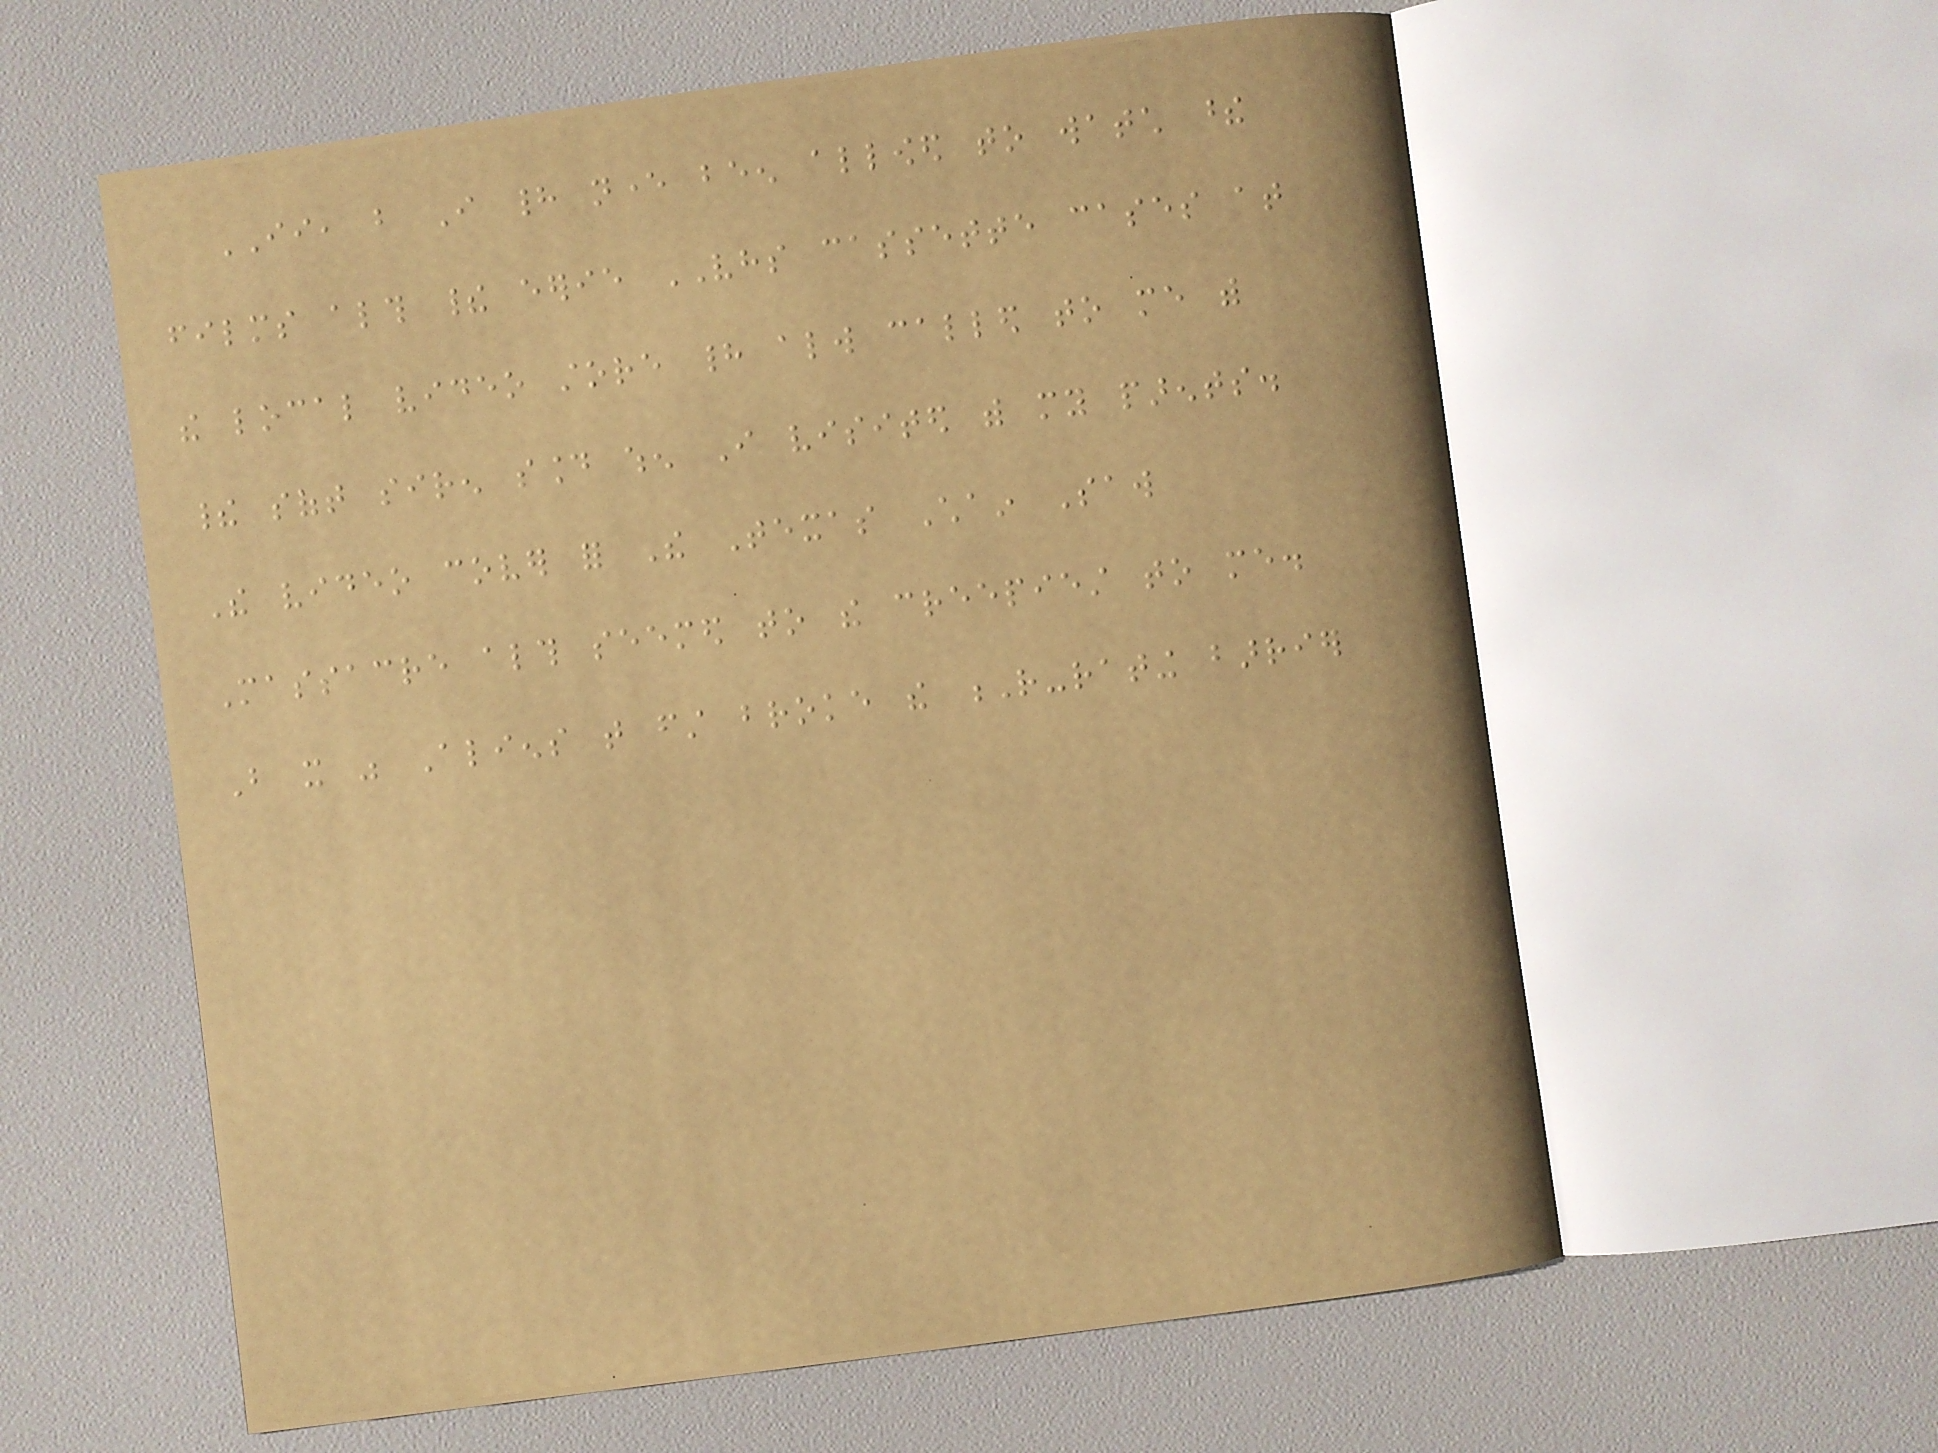II, but I had never been allowed to watch these
films although their eerie VHS cassette cases at
the local video store had always called to me with
their soft siren sound when I visited with my parents.
The video cover for The Texas Chain Saw
Massacre although seemed to the creepiest to me.
But it was Aliens that first broke the R-rating barrier
